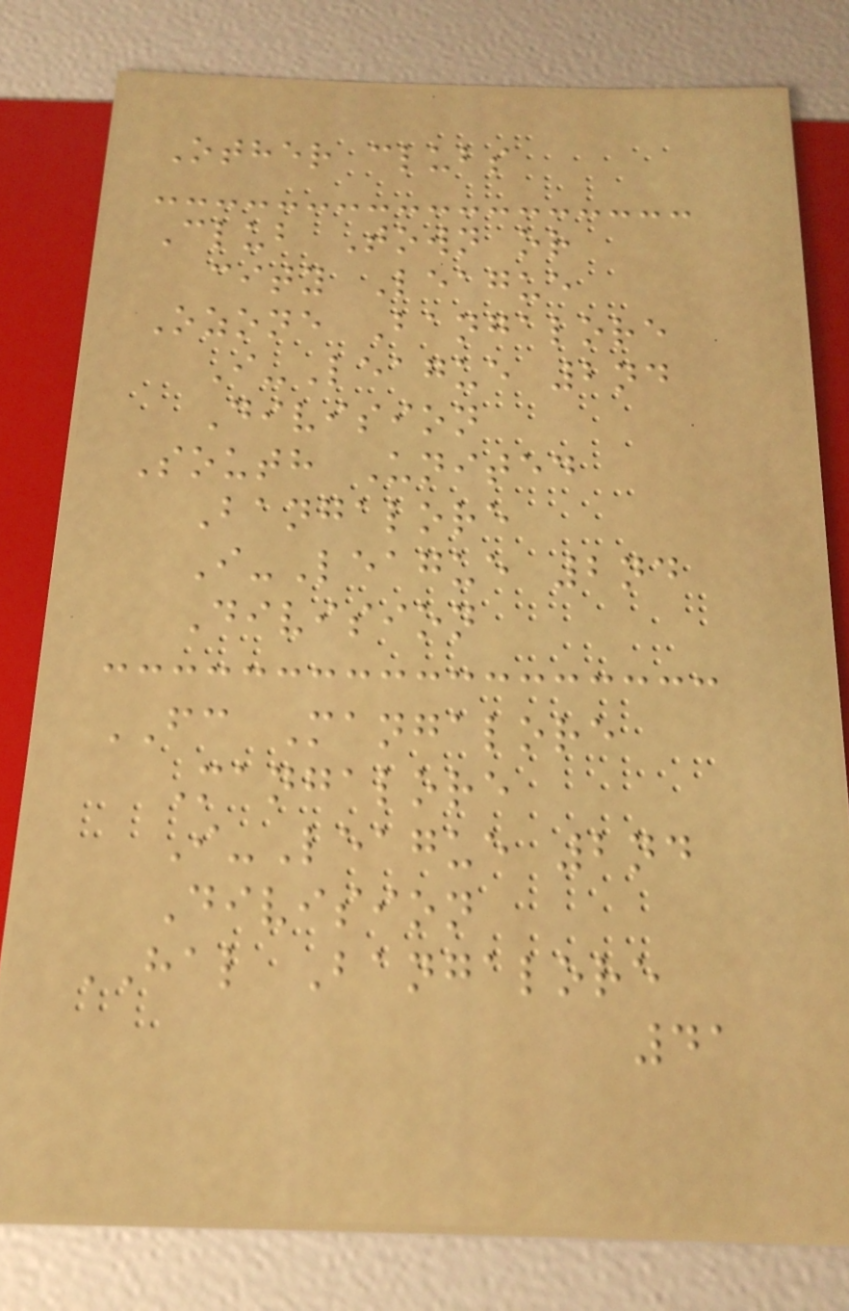Other clubs
Club Town or
city League
Ozone Bangalore
I-League 2nd
Division
South United
Bangalore
I-League 2nd
Division
FC Mangalore
Mangalore
I-League 2nd
Division
HAL Bangalore
41
